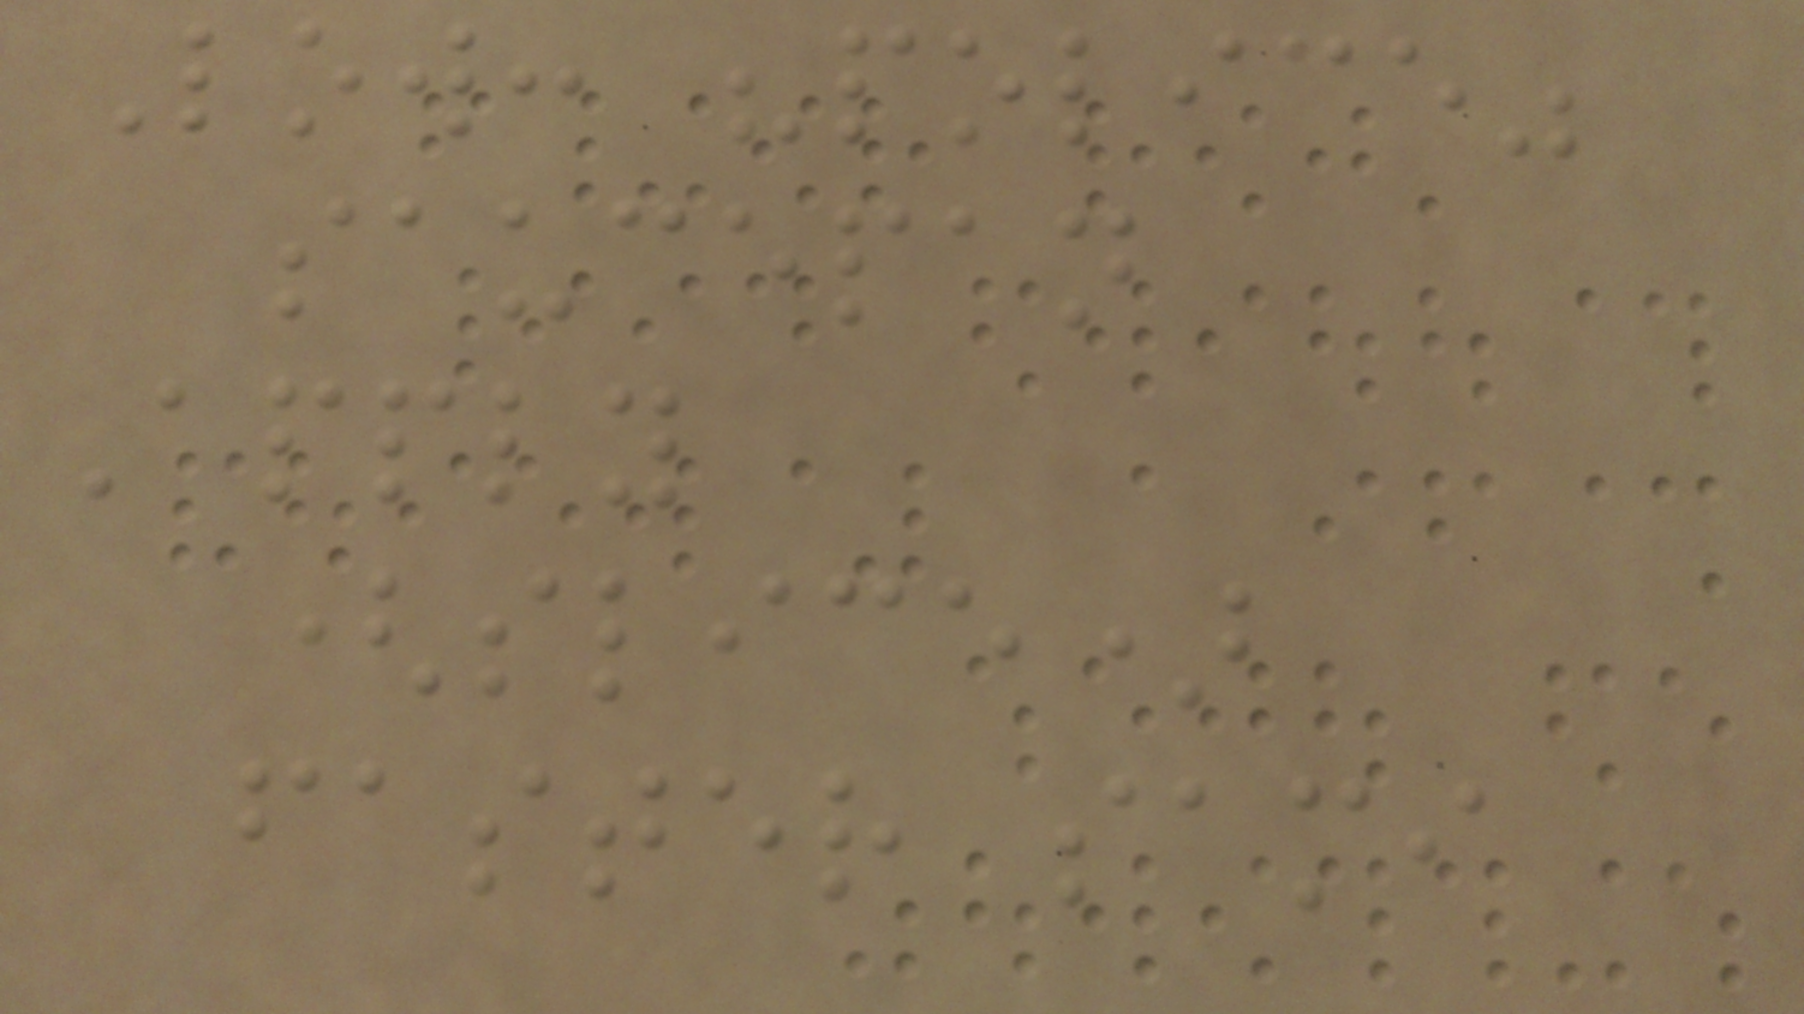Low: "police"
saucepan
Apply
(slice)
faster sami
